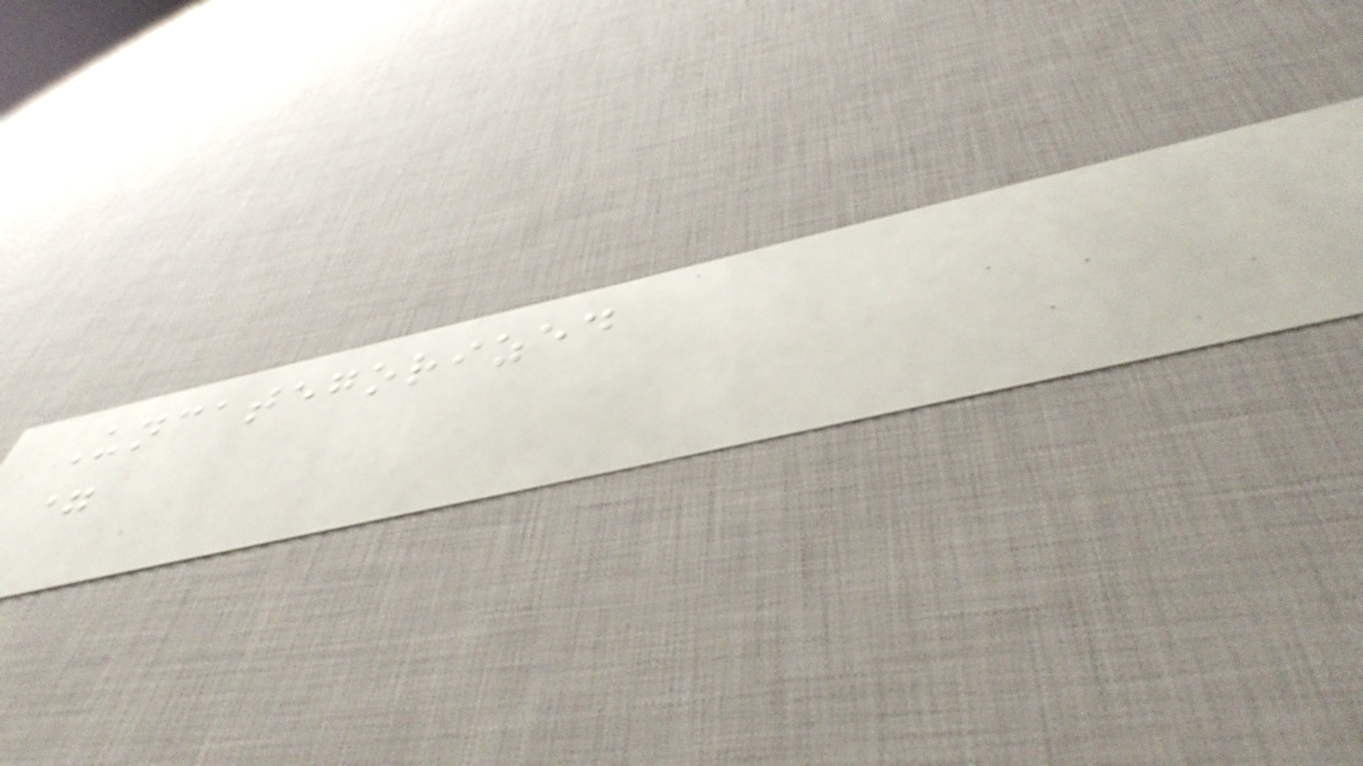Uncategorized
=
